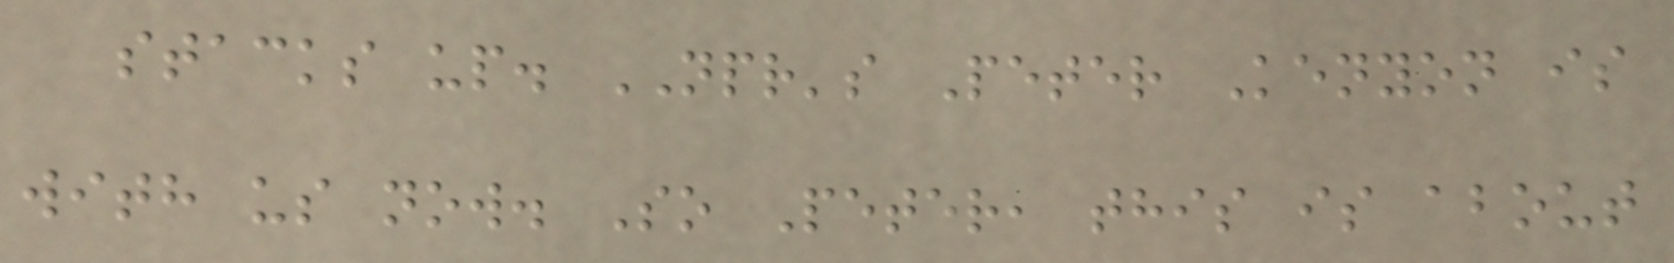stacks up. NPR's Peter Kenyon is
with us now. So Peter, this is about
